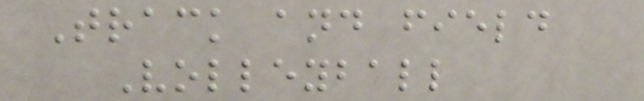Track and field
Volleyball
